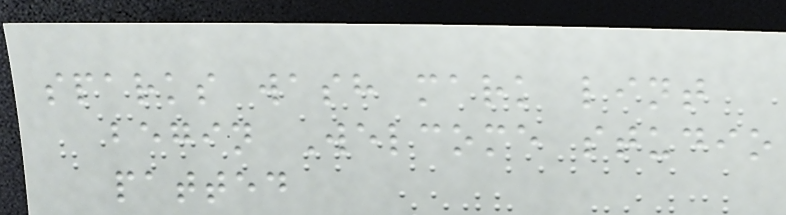sparks wash mark lint
begin Welcome studio
patted
